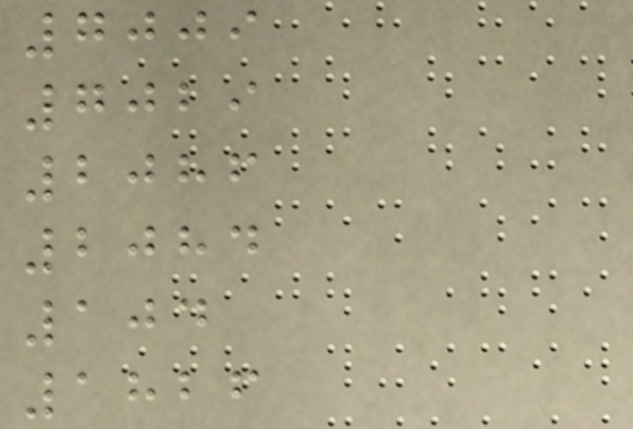7009
7029
2086
2084
104
1826
